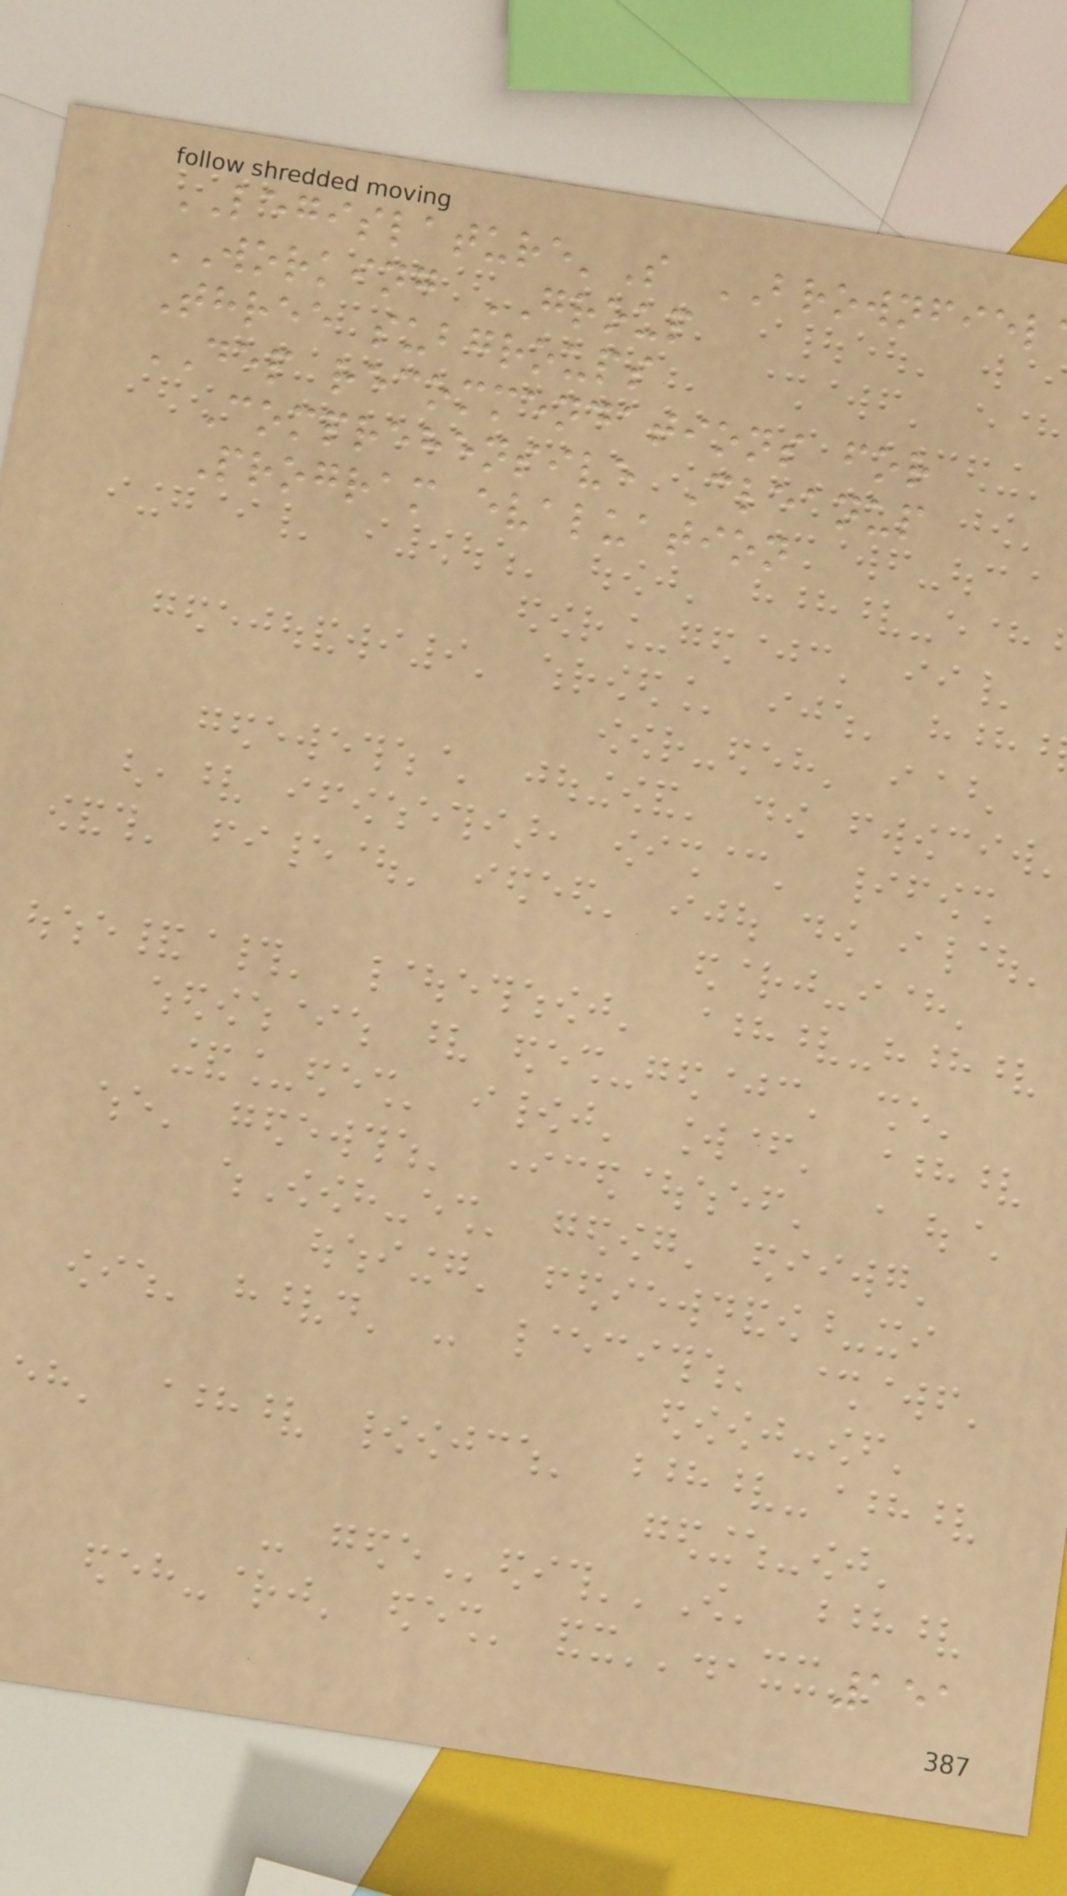LEGISLATURE'S BROWNFIEL
WORKING GROUP
Three subgroups
DEP recommendations for
Comprehensive Cleanup
Program evaluation
151
